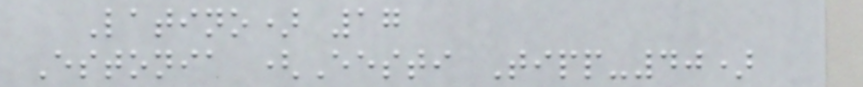Latino) 17
Estonia (Eesti Tipp-40)
